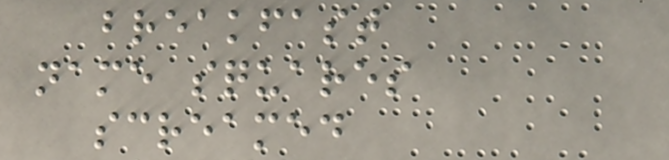breakfast
name squares
screamed
